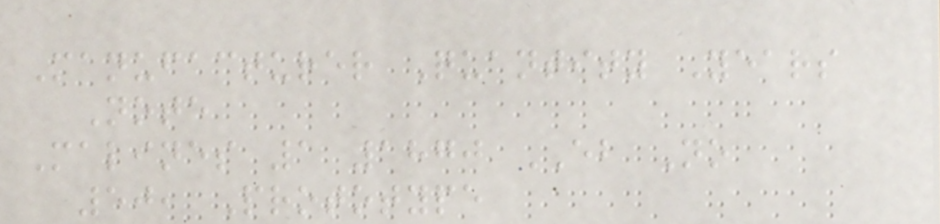Manufacturer Quantity Years
Note
Malines 1 1870 EB No
50, Prototype
